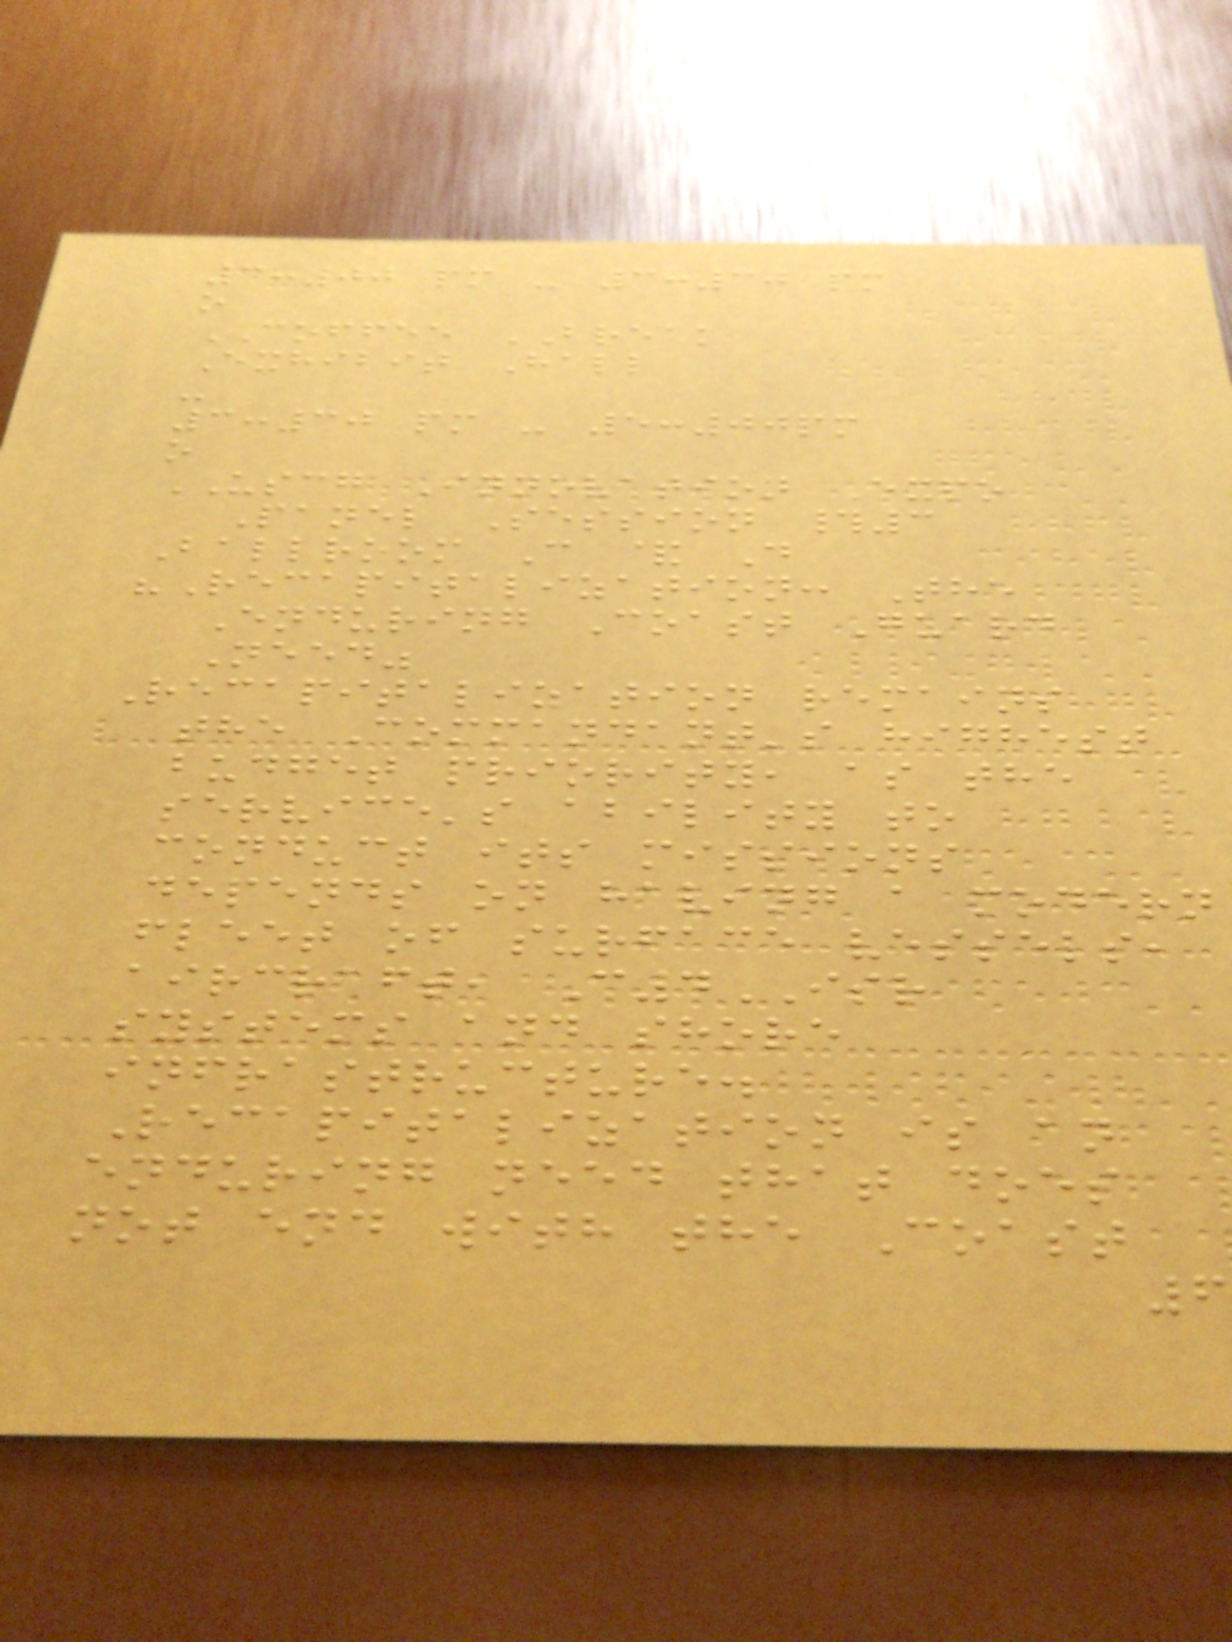3:00 pm - 3:30 pm
o
COFFEE BREAK
Exhibit Hall
-
3:30 pm - 5:00pm
o
USCG Innovation Expo
Panel Session #3
Ballroom C & D
"Recapitalization: The
Enduring Coast Guard
Need"
Recapitalization remains
the Commandant's highest
budget priority, as the
service's ability to
conduct its missions
depends on having a modern
fleet of surface vessels,
aircraft, C4ISR
systems and shore
infrastructure.
Recapitalization is an
enduring need that does
not end with the Coast
